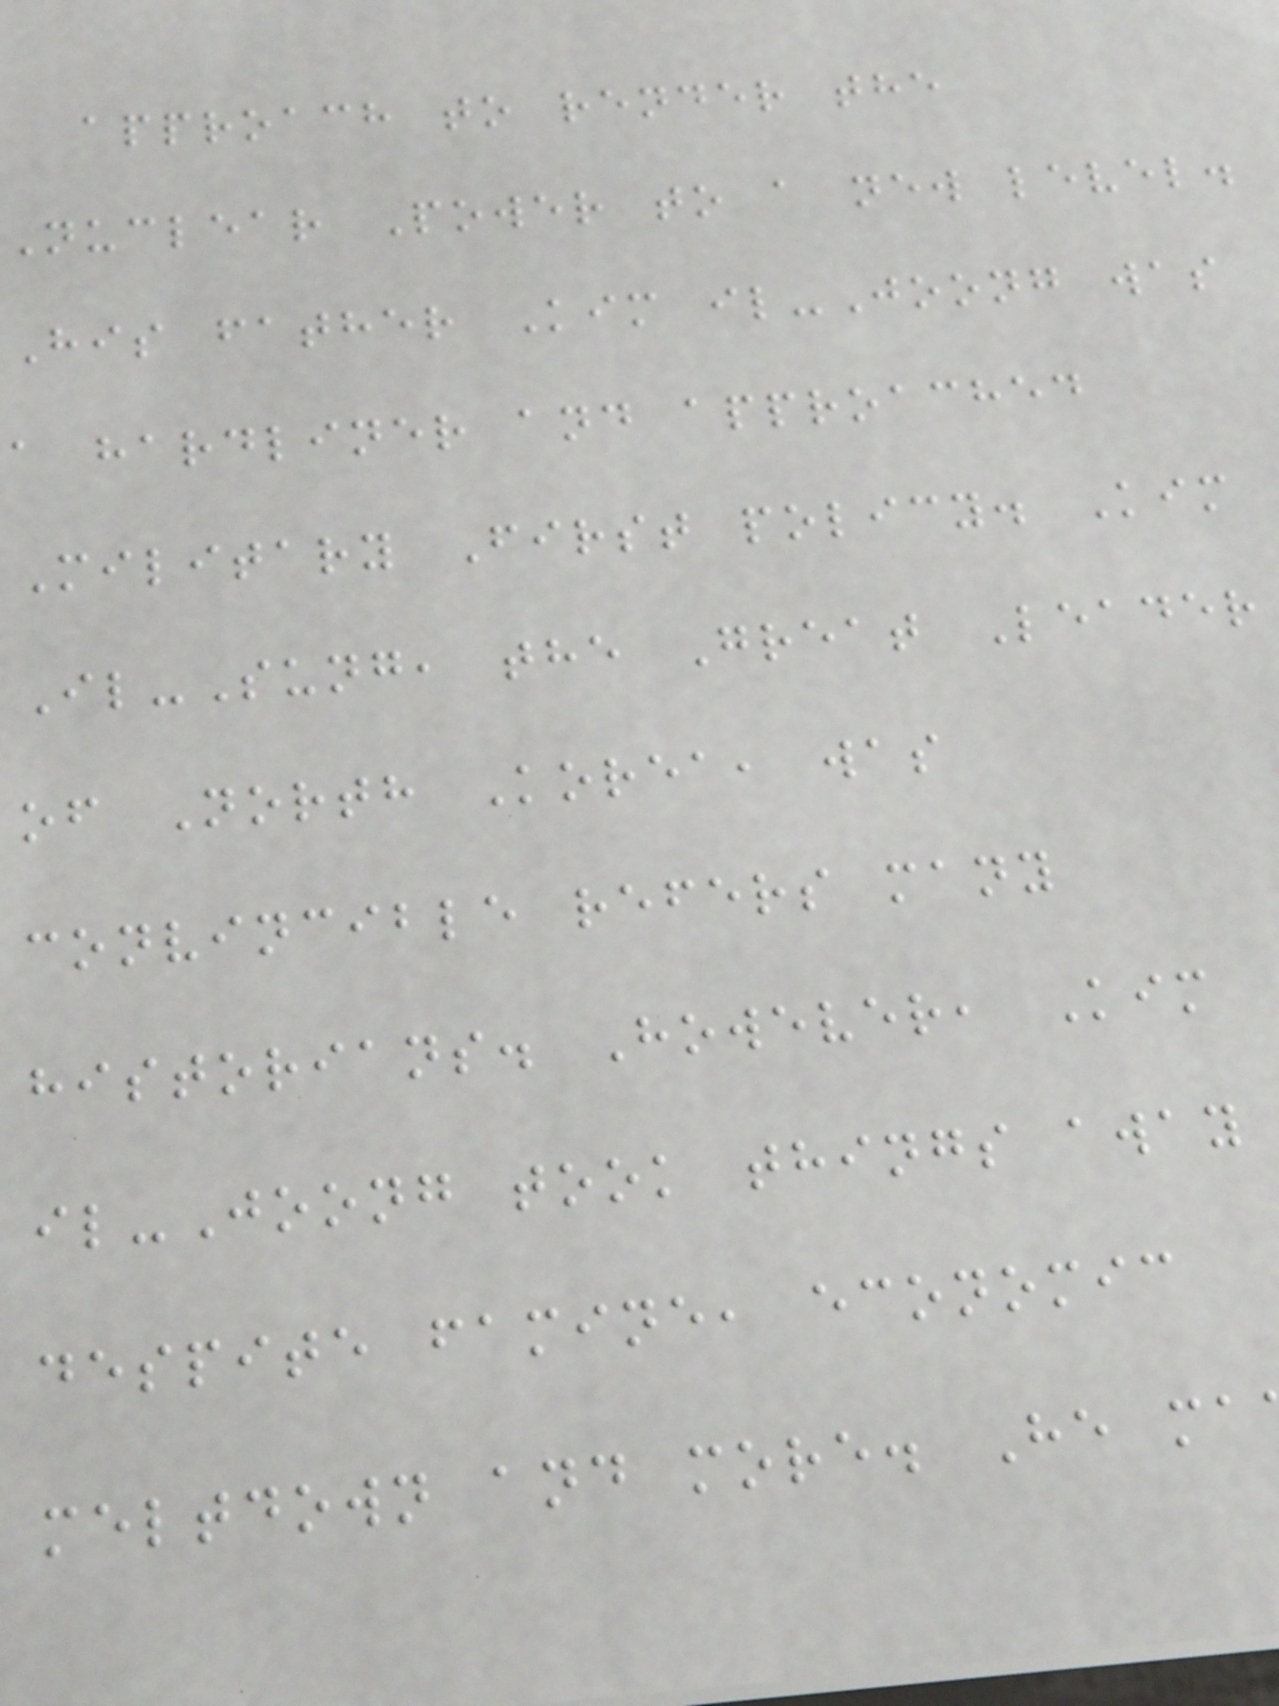approach to render the
Nuclear Power to a new level.
His father Kim il-Joong was
a hardliner and approached
Military First policy. Kim
Il-Sung, the Great Leader
of North Korea, was
convincible refers many
historians. However, Kim
il-Joong took things away
despite famine, economic
meltdown and more. He ma
